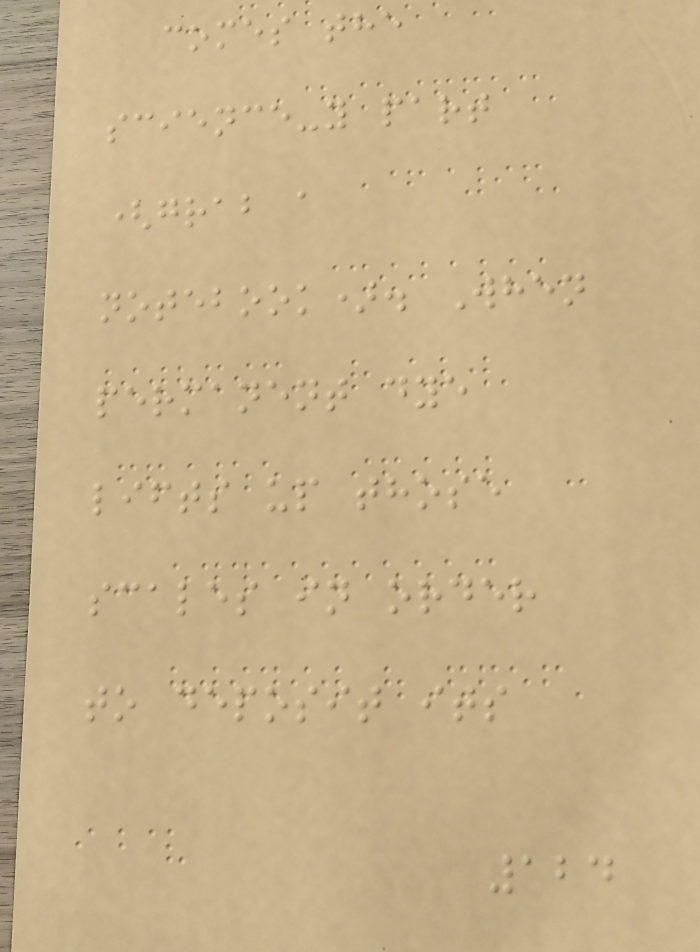comes the
science-y part
(grab a
notebook). When
permanent dye
lifts up those
scales in order
to deposit its
124
